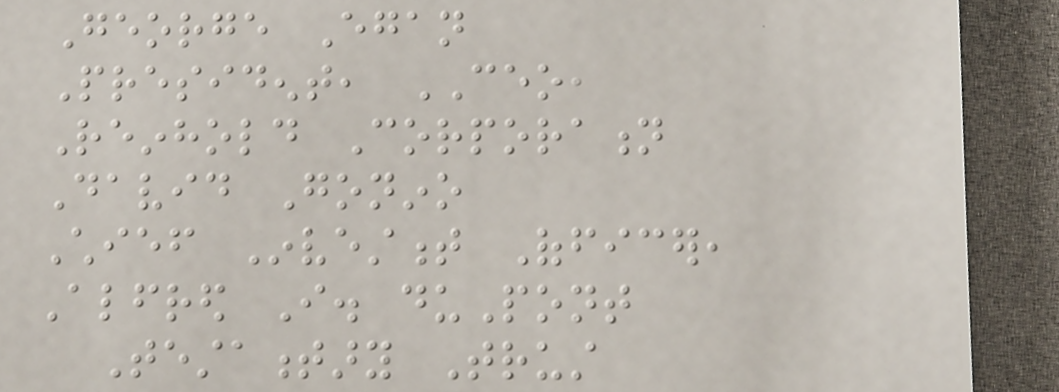George Egan
President, CEO,
Reinhold Corporation
David Gonino
Chief Investment Officer,
Alfred I. duPont
Testamentary Trust
